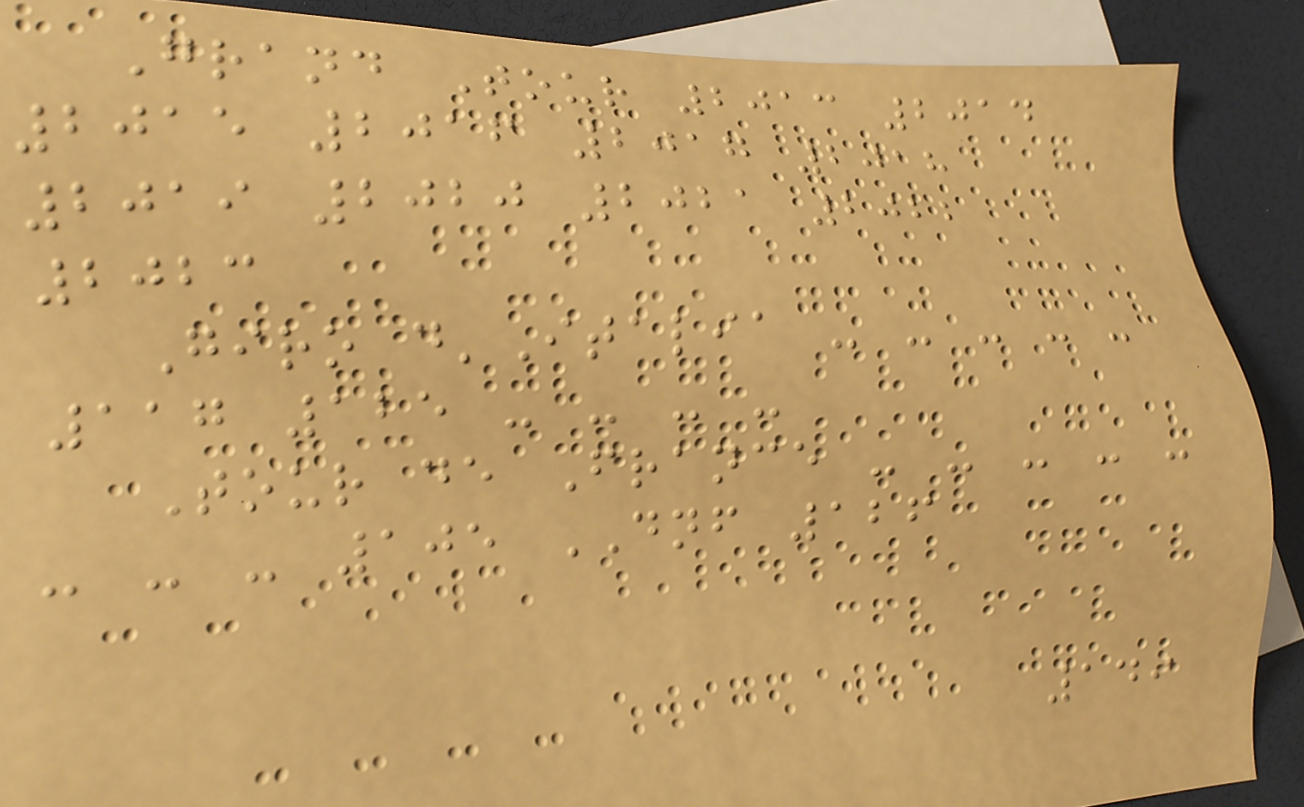Grand Tour 2013 2014
2015 2016 2017 2018
2019 2020 2021 2022
2023
Giro d'Italia - - - - -
117 125 - - - -
Tour de France - - - - -
- - - 105 DNF 126
149
